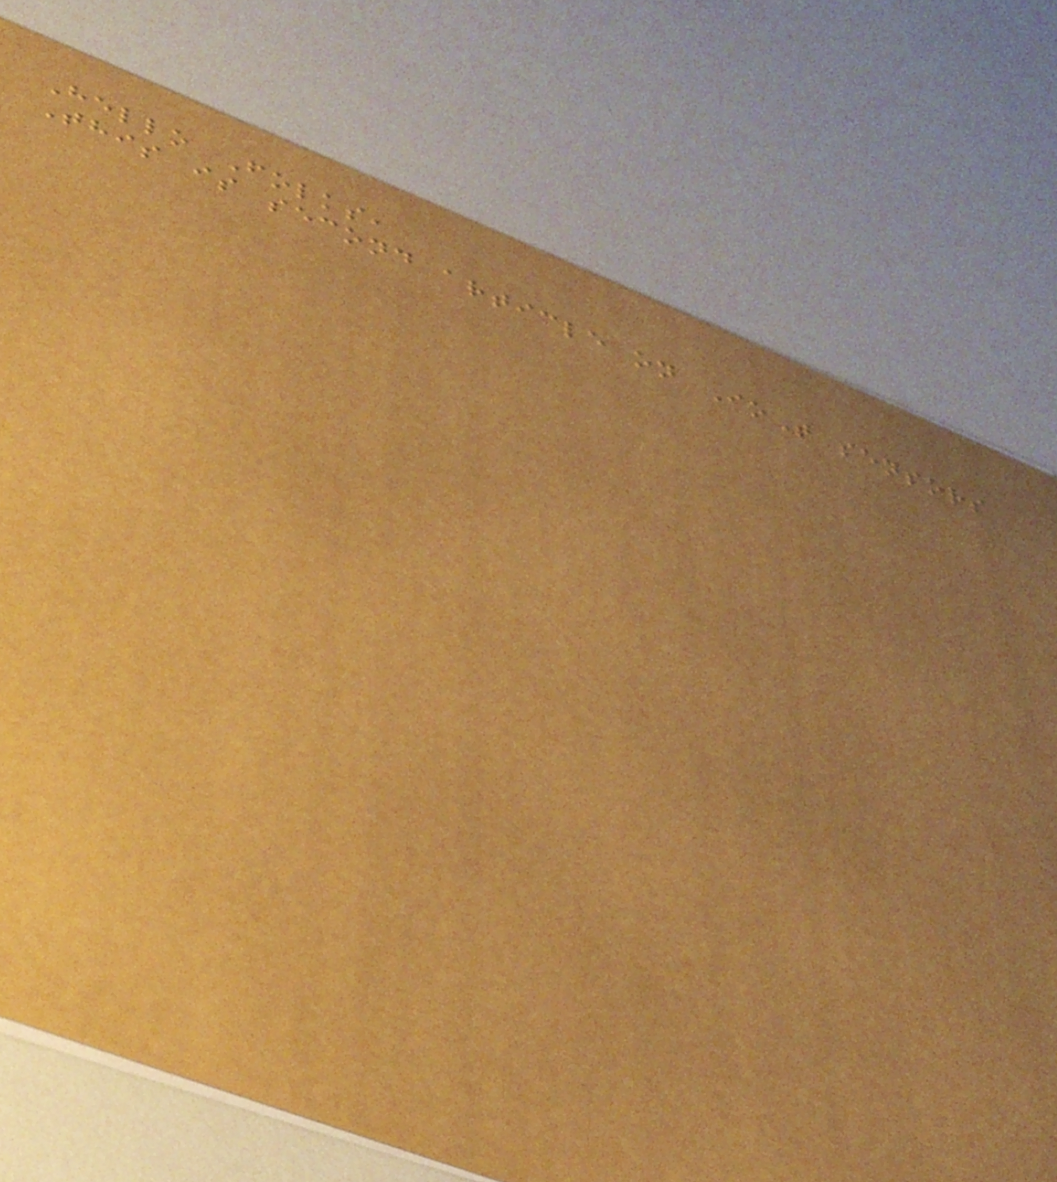Hello Folks,
This is second article on IoT sensors
